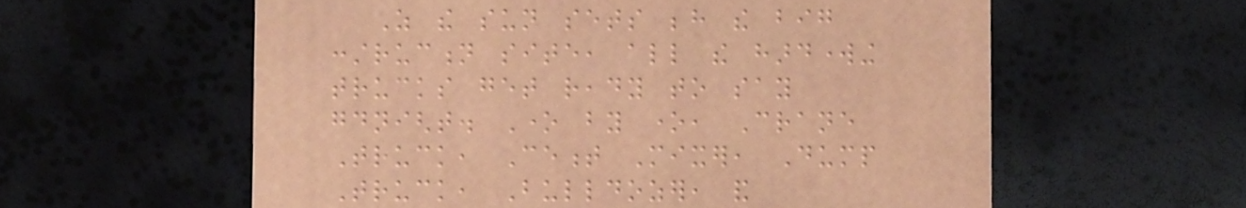As the sun sets behind the big
construction site, all the hardworking
trucks get ready to say
goodnight. One by one, Crane
Truck, Cement Mixer, Dump
Truck, Bulldozer, and
